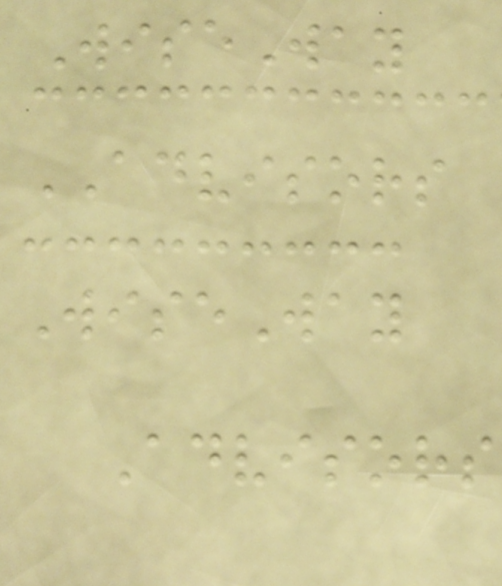WiseWay
ADVISORS
WiseWay
Advisors
